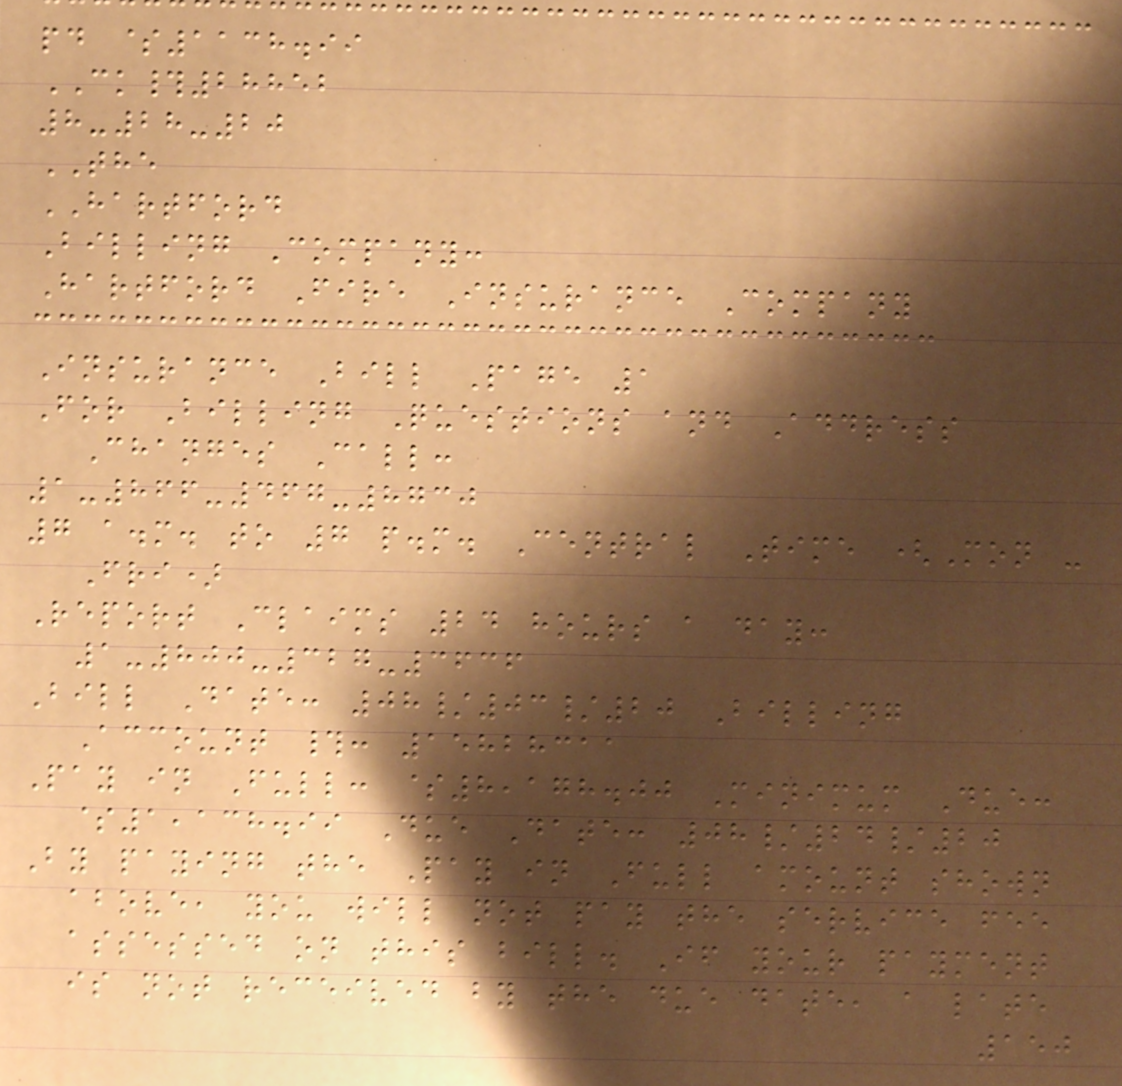pd $1138.99
CK#28852
8-28-20
THE
HARTFORD
Billing Company:
Hartford Fire Insurance Company
Insurance Bill Page 1
For Billing Questions and Address
Changes Call:
1-866-467-8730
7 a.m. to 7 p.m. Central Time (Mon -
Fri)
Report Claims 24 hours a day:
1-800-327-3636
Bill Date: 08/03/20 Billing
Account #: 15828311
Pay in Full: $8,178.00 Minimum Due:
$1,138.99 Due Date: 08/24/20
By paying the Pay in Full amount shown
above, you will not pay the service fee
assessed on this bill. If your payment
is not received by the due date, a late
150
